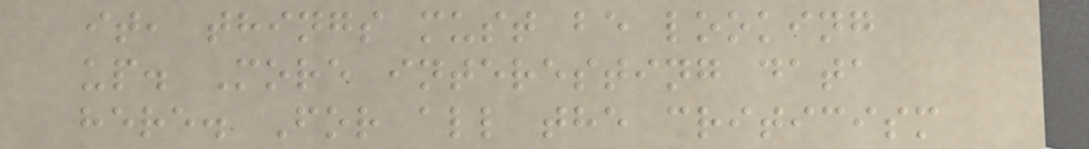it, things must be looking
up. More interesting data
here. For all the criticism
